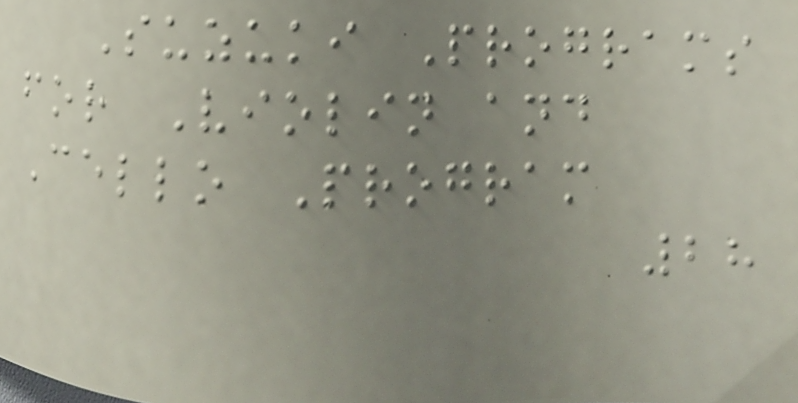Suzuki Programs
for Violin and
Cello Program
28
